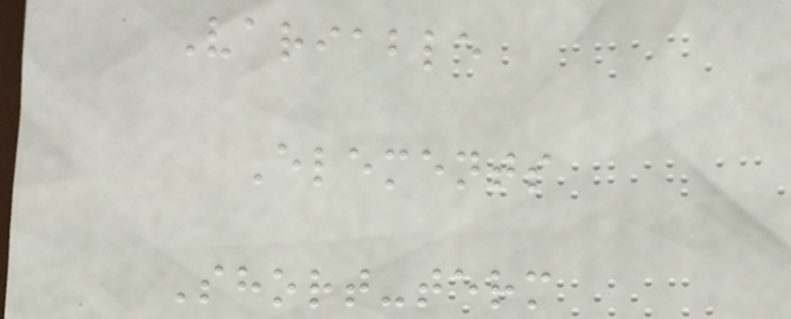Variable
Elements
Short-term
